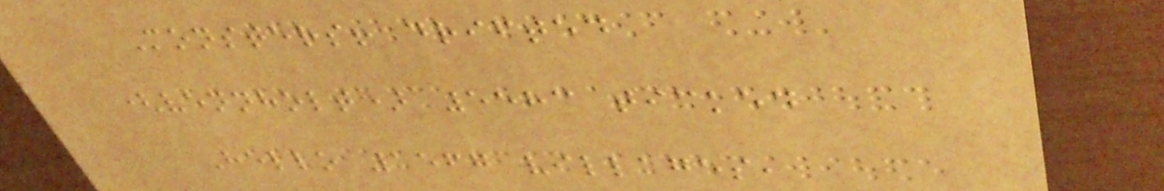Monsters! drifted
(vennholt) 5583 ticked
Hello 1567 villages,
